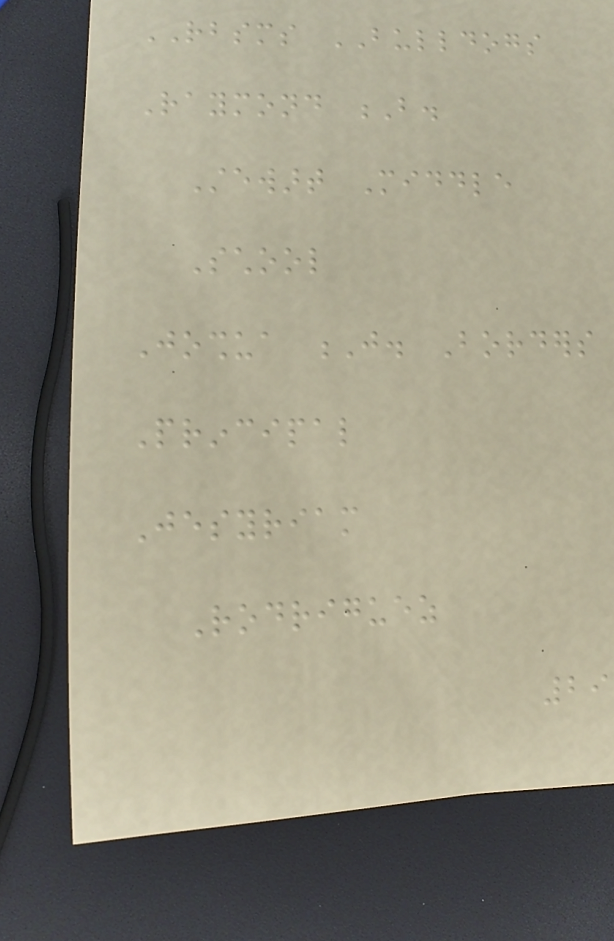RBSMS BULLDOGS
Raymond B.
Stewart Middle
School
Joshua J. Borders
Principal
Jesyriam
Rodriguez
29
